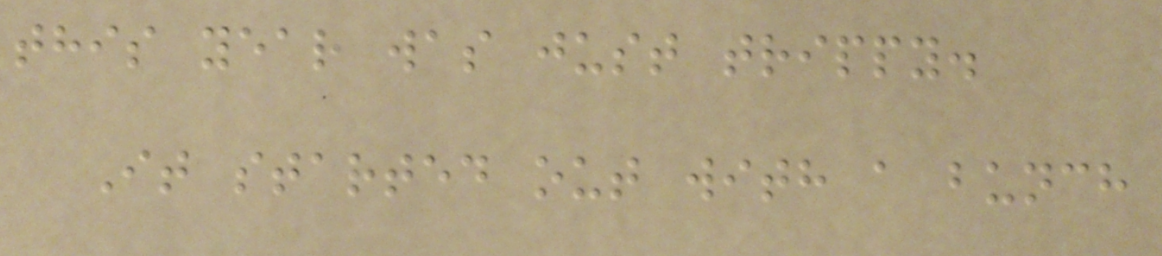this year was just trippy.
It started out with a bunch
